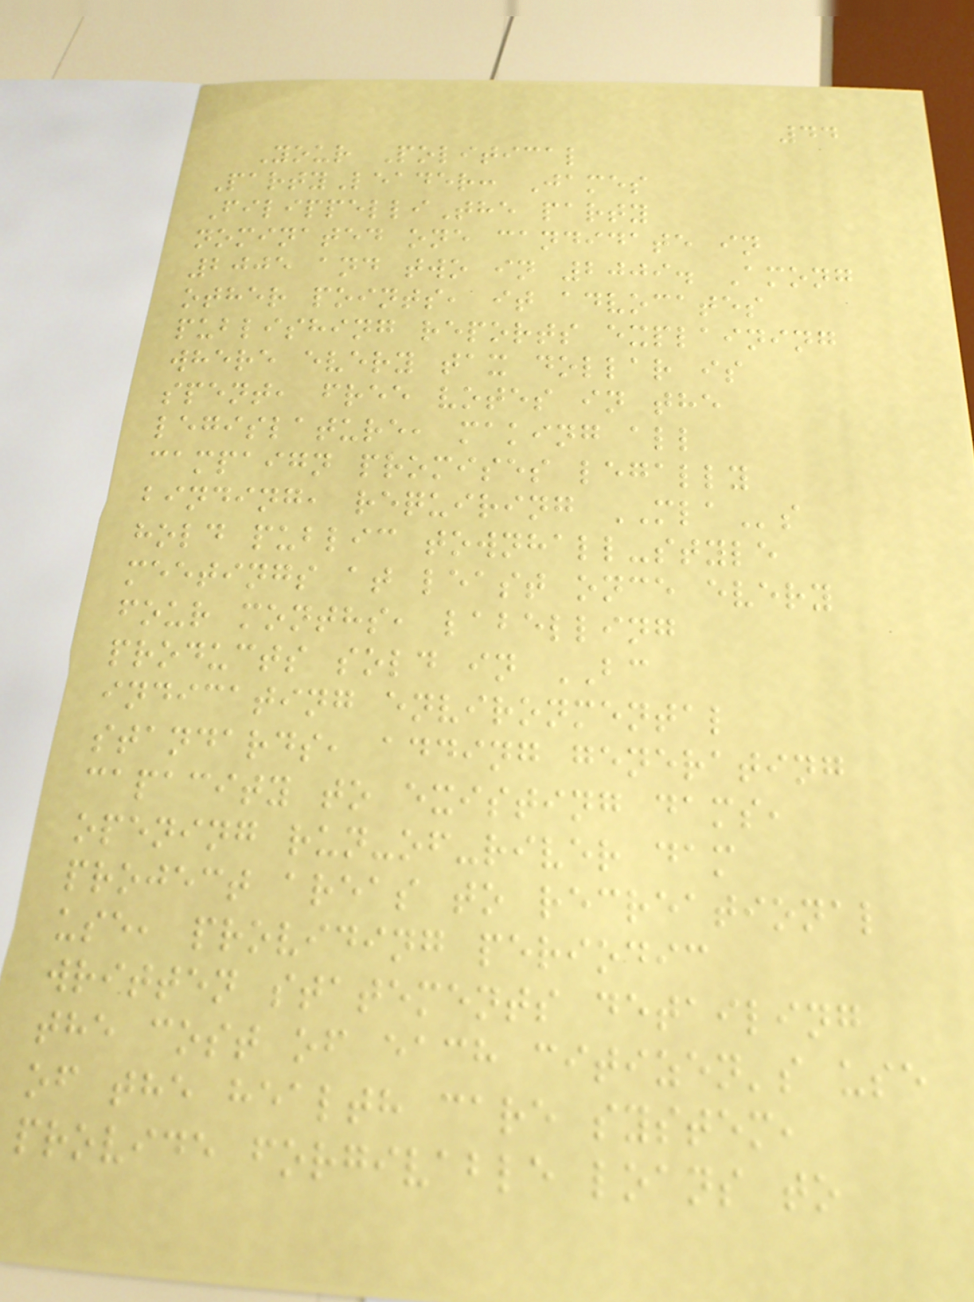44
Your Political
PartyLeader: James
FilippelliThe party
nominated one candidate in
2005 and two in 2009. Among
other points, it advocates
publishing reports explaining
where every tax dollar is
spent, free votes in the
legislature, making all
campaign promises legally
binding, requiring MLAs
hold public townhall-style
meetings at least once every
four months, labelling
products sold in BC
indicating environmental
standards, adding generating
capacity to existing dams,
opening run-of-river dam
project areas to recreational
use, providing periodic
written statements detailing
the cost of each citizen's use
of the health care system,
provide forgivable loans to
